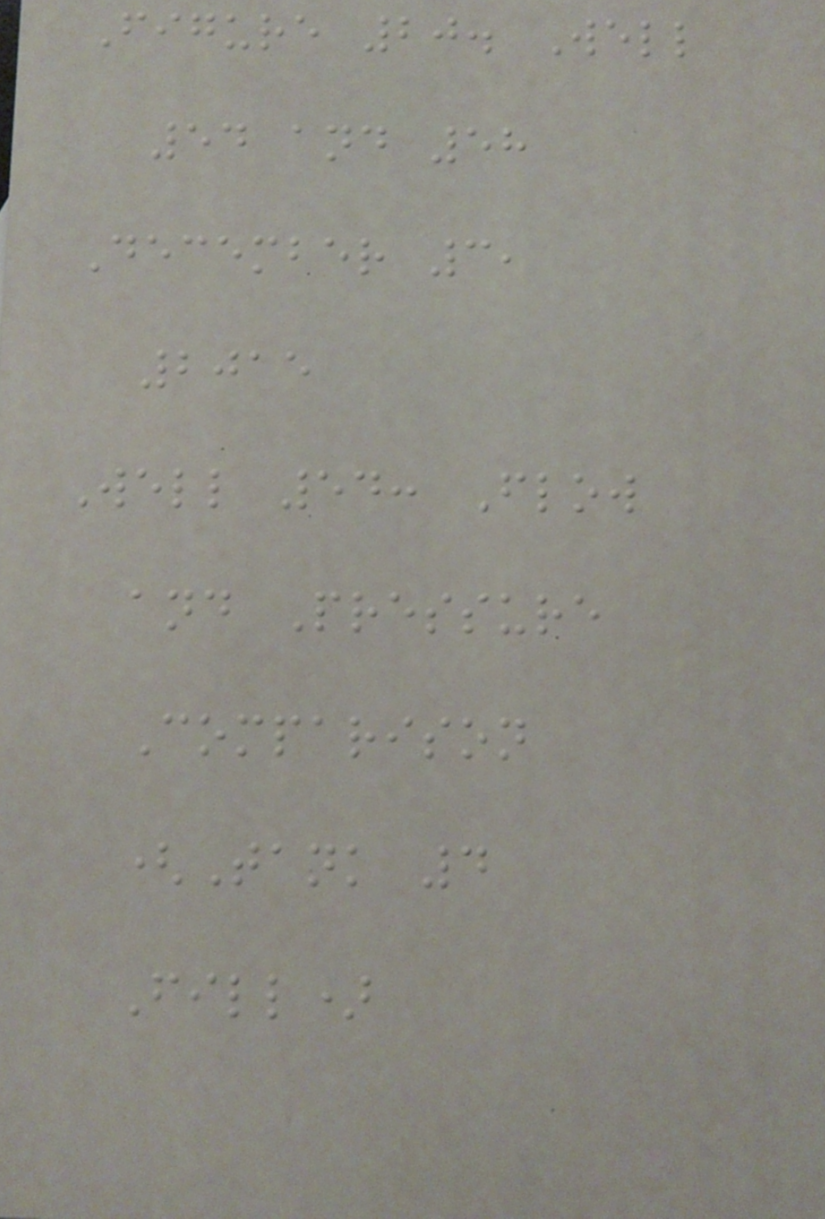Figure 20. Well
54 and 58
December 3,
2015
Well 54: Flow
and Pressure
Comparison
(Tank 4
Fill)
